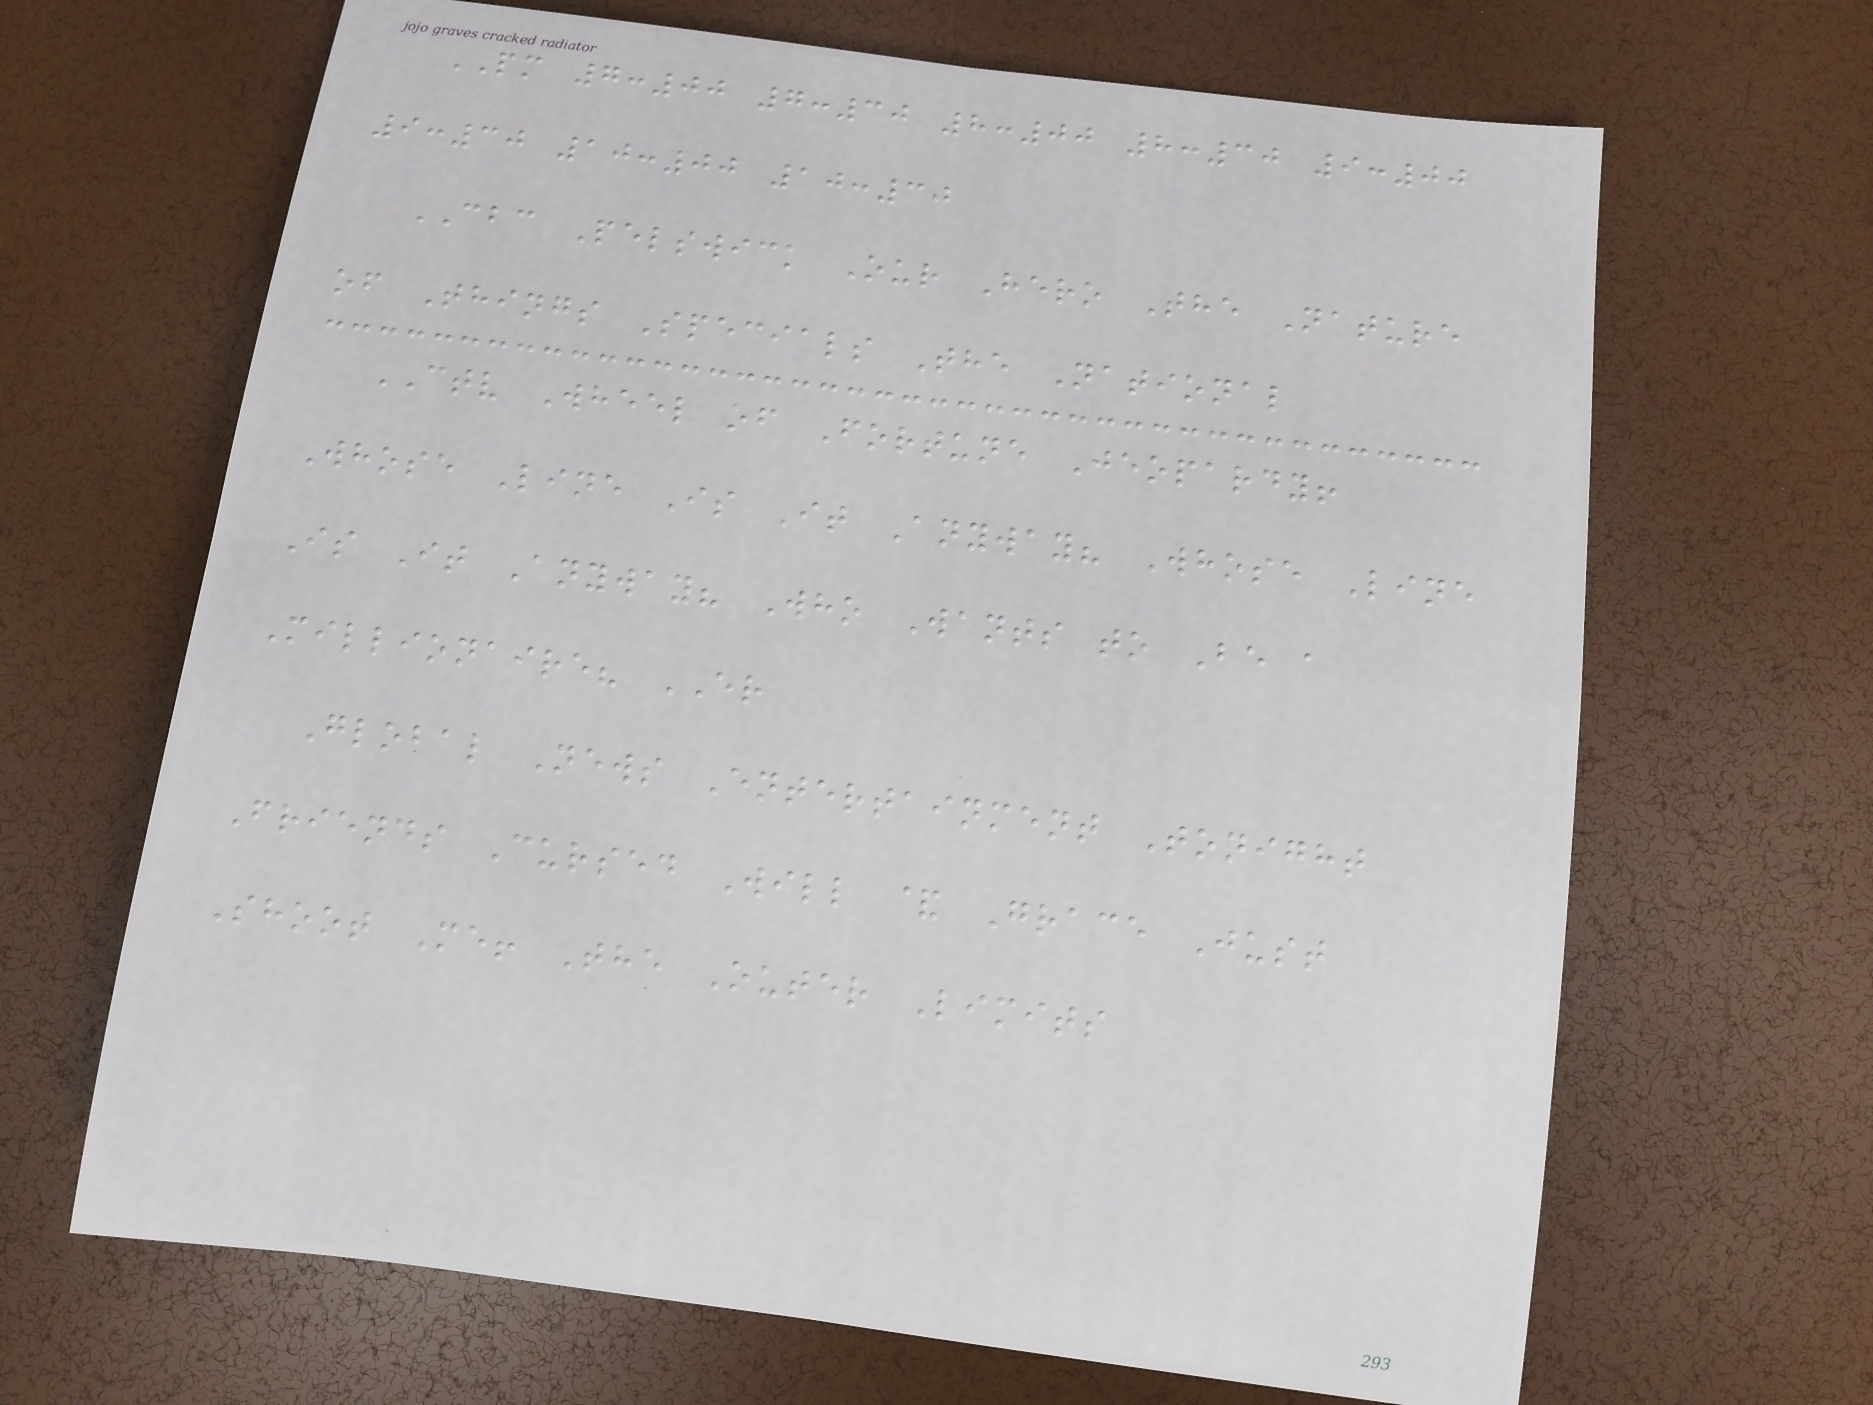PM 7:00 7:30 8:00 8:30 9:00
9:30 10:00 10:30
CBC Pelswick Our Hero The Nature
of Things Specials The National
CTV Wheel of Fortune Jeopardy!
Whose Line Is It Anyway? Whose Line
Is It Anyway? Who Wants to Be a
Millionaire? ER
Global News Entertainment Tonight
Friends Cursed Will & Grace Just
Shoot Me! The Outer Limits
